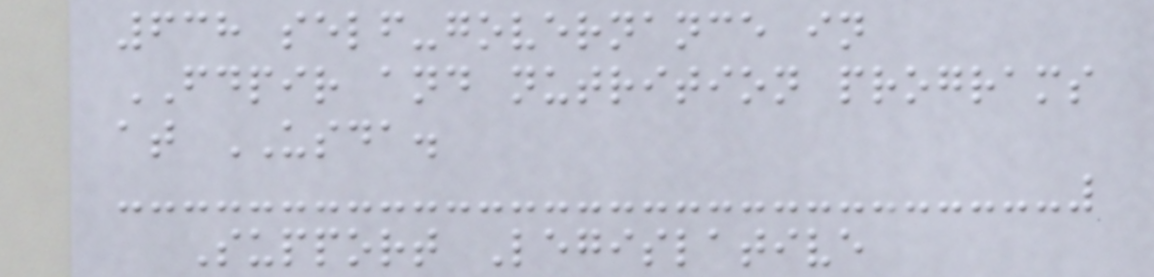638 self-governance in
FDPIR and nutrition programs
at USDA.
Support Legislative
